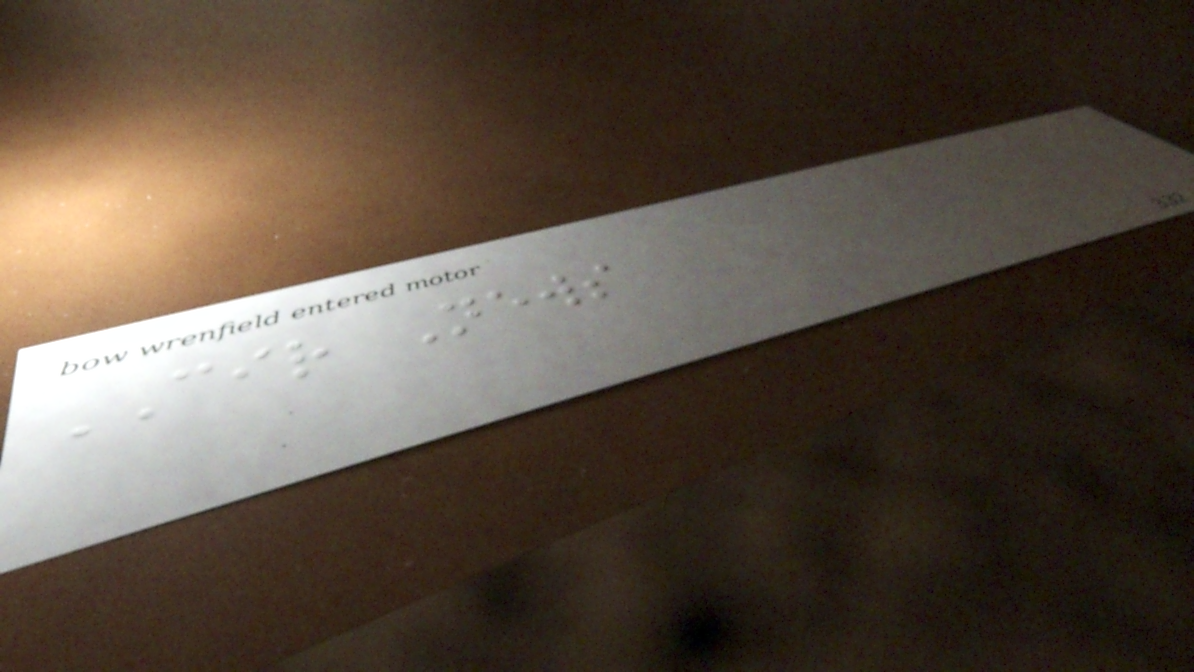CIR News
